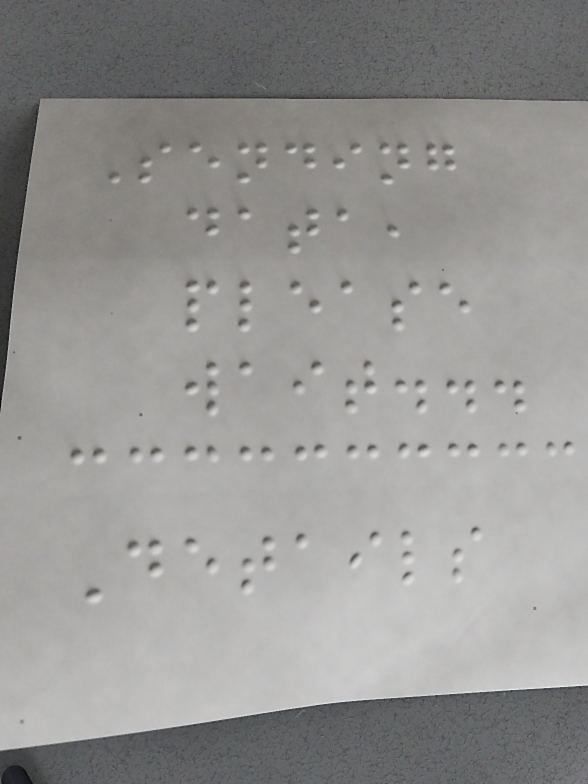Sending
data,
please
wait...
Details
